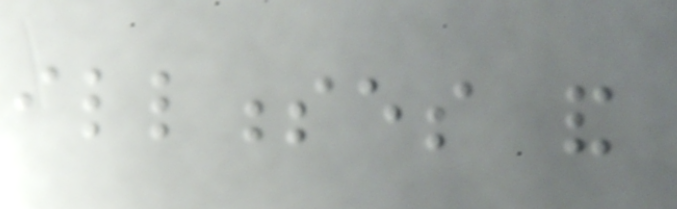illnesses and
